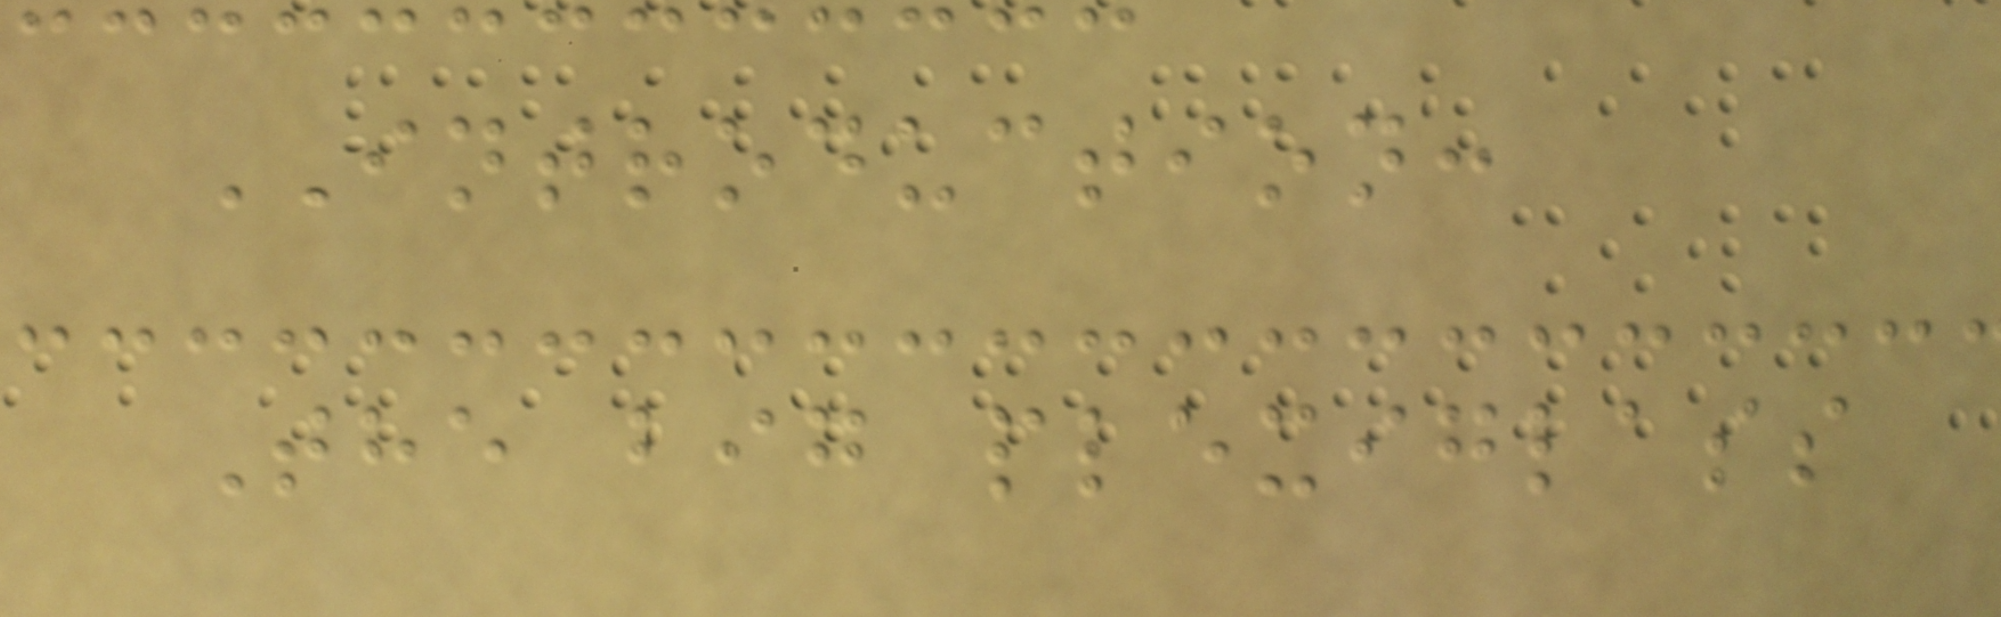INTRODUCTION:
The big plexiglass
